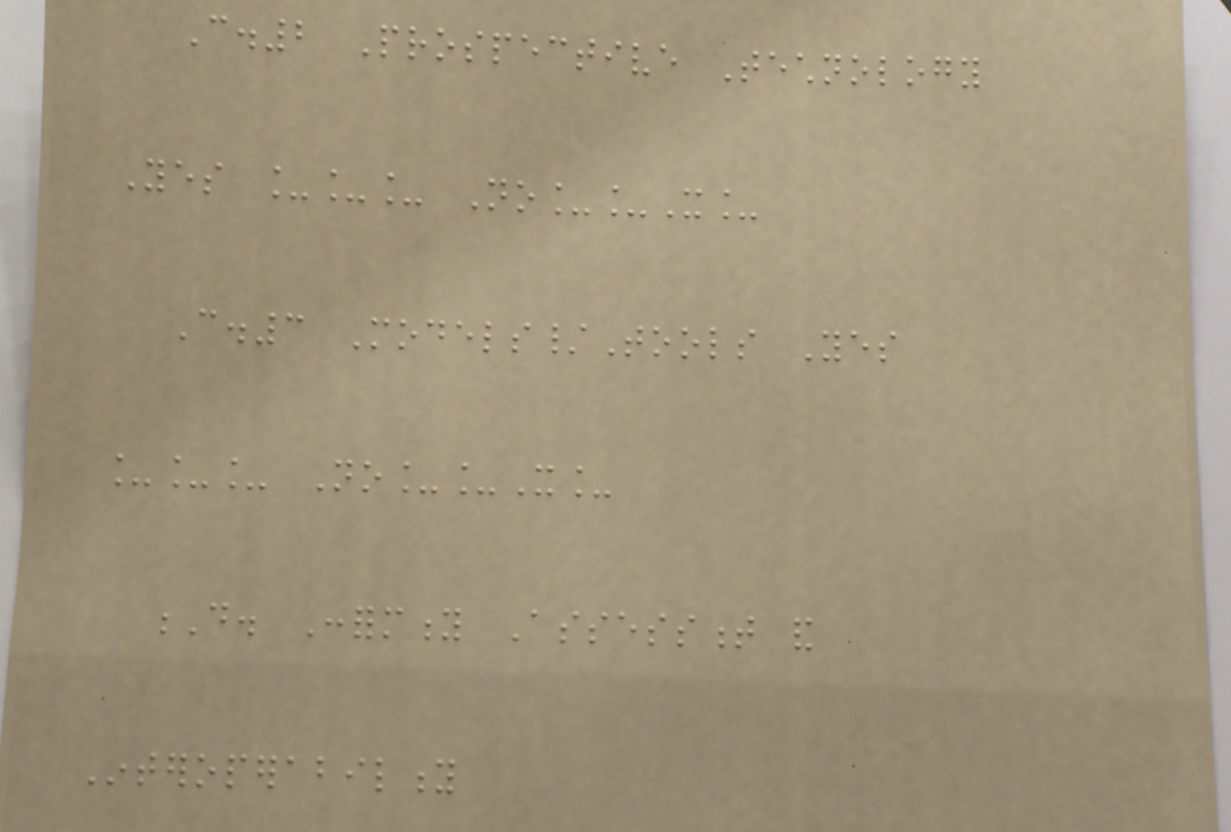C.2 Prospective Technology
Yes ___ No__X_
C.3 Models/Tools Yes
___ No__X_
D. Conformity Assessment and
Interoperability
